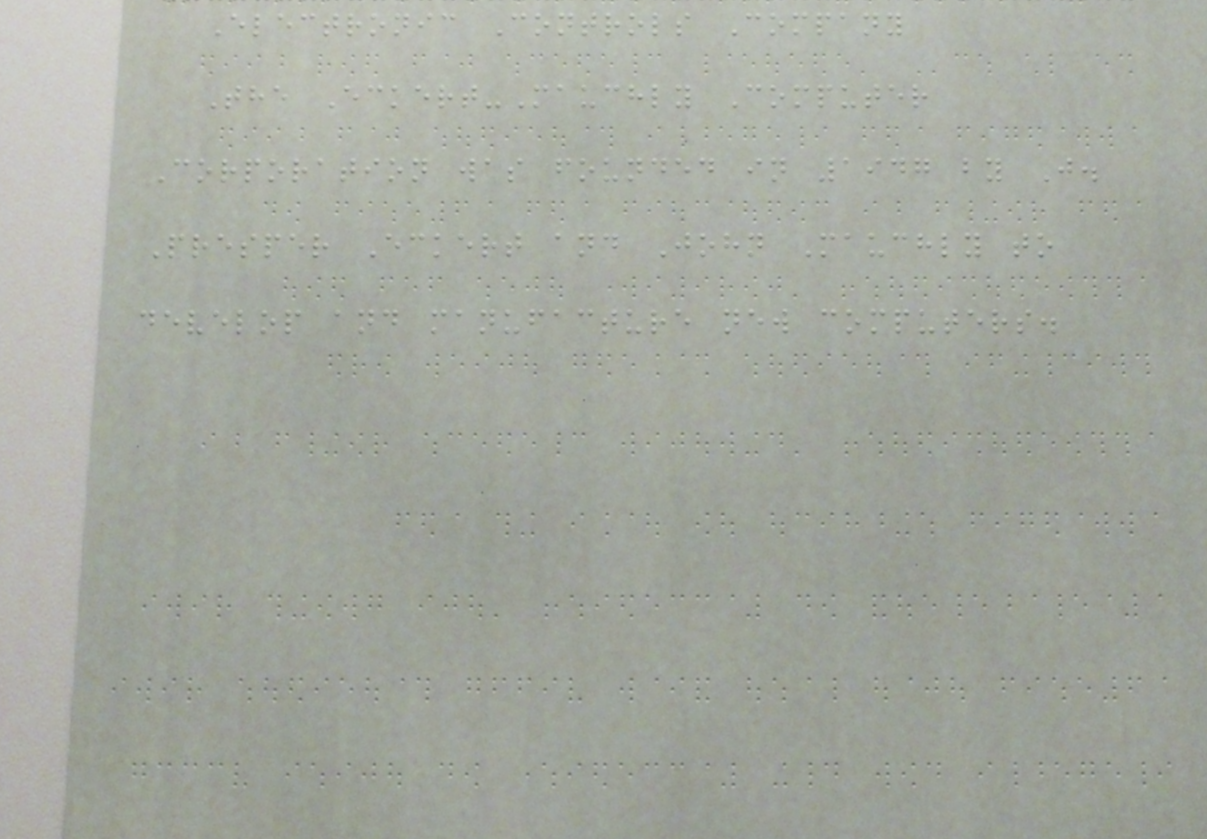Electronic Controls Company
The Eckert-Mauchly Computer
Corporation was founded in 1947 by J.
Presper Eckert and John Mauchly to
develop and manufacture new computers.
